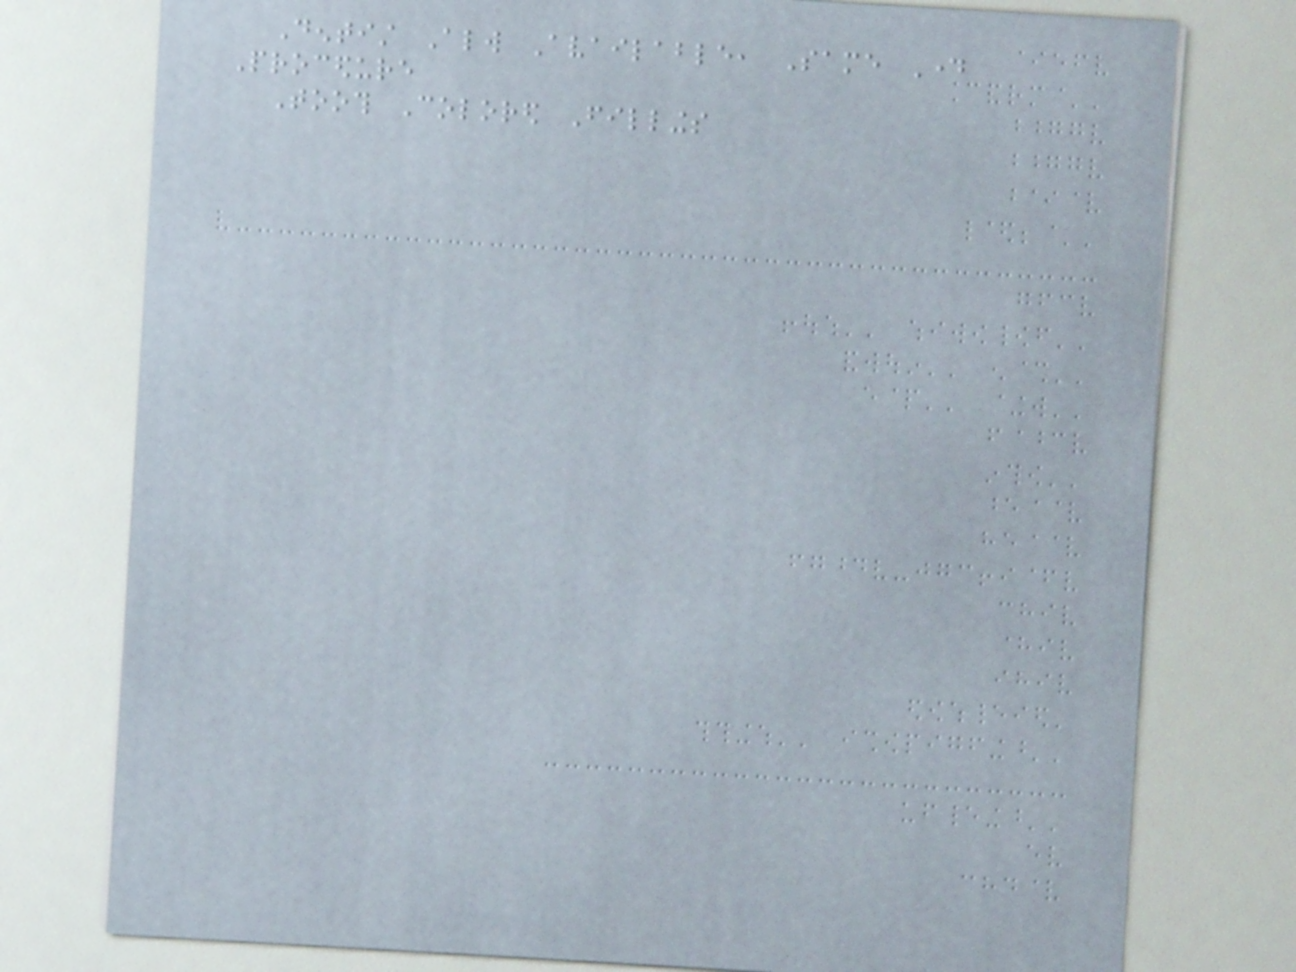Dentist Always Available, Same Day
Procedure
Tooth Colored Fillings
